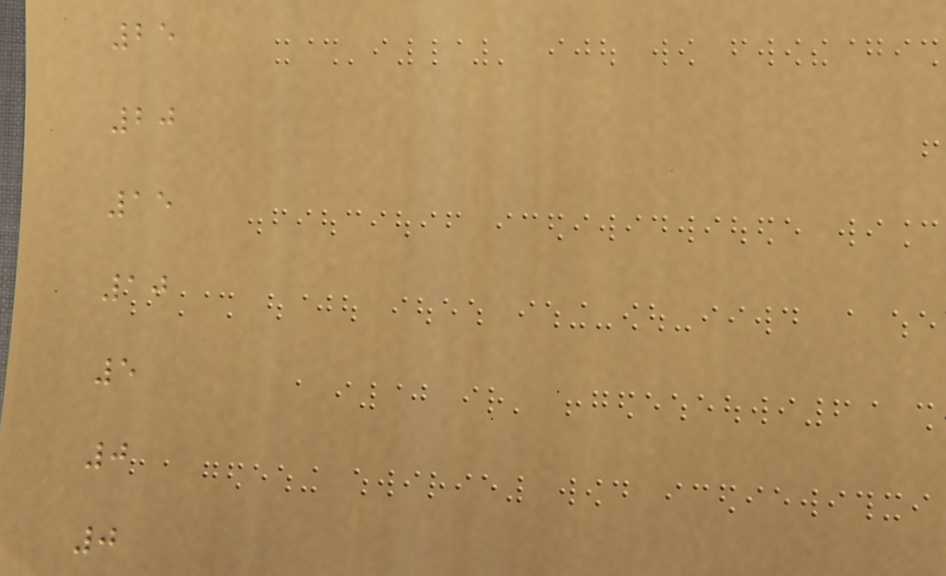25
20
15
10
5
0
0
